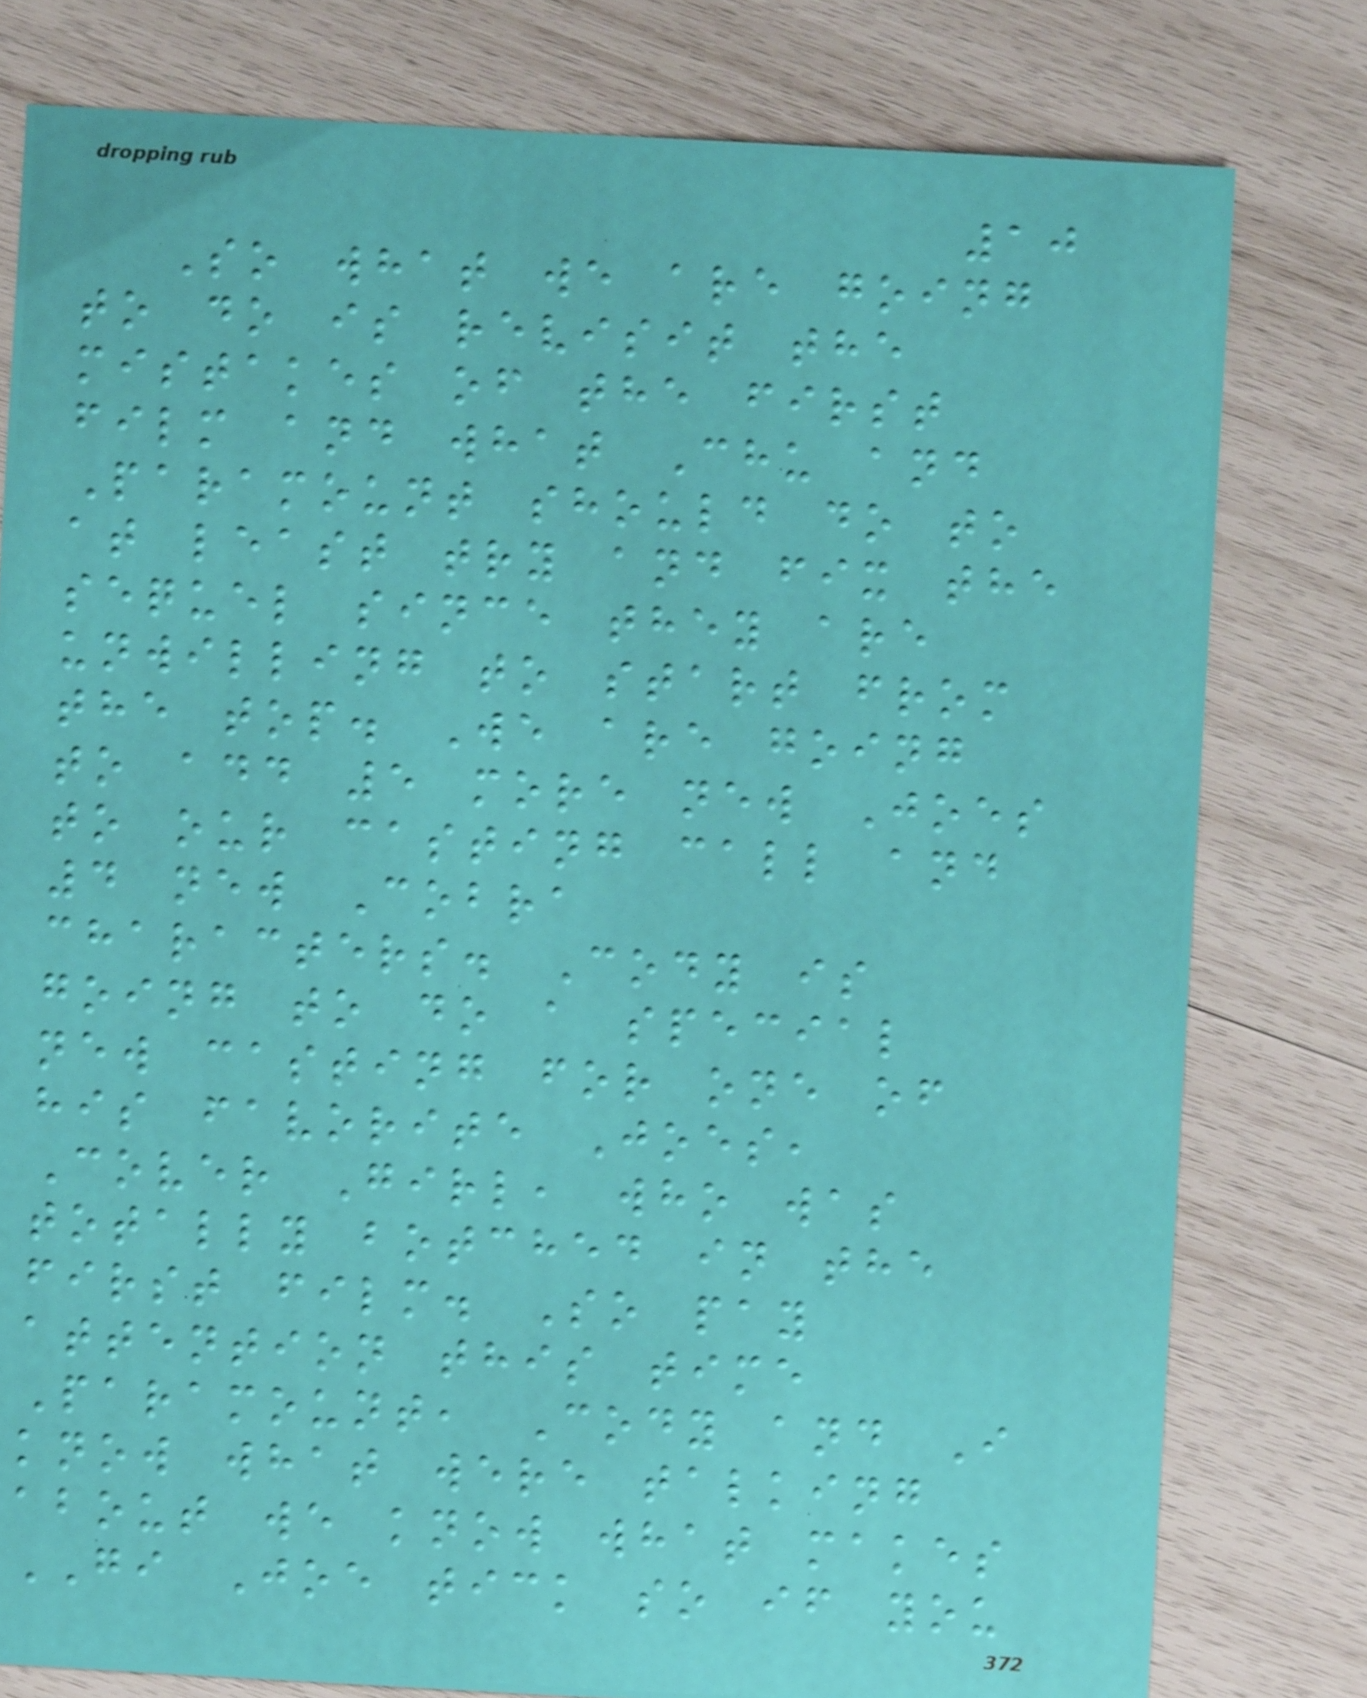10
So what we are going
to do is revisit the
mistakes of the first
film and what Chu and
Paramount should do to
at least try and fix the
sequel since they are
unwilling to start from
the top. We are going
to add 5 more new Joes
to our casting call and
4 new Cobra
characters. Cody is
going to do a special
new casting for one of
his favorite Joes,
Cover Girl, who was
totally botched in the
first film. So pay
attention this time
Paramount, Cody and I
know what were talking
about we know what makes
GI Joe tick so if you
